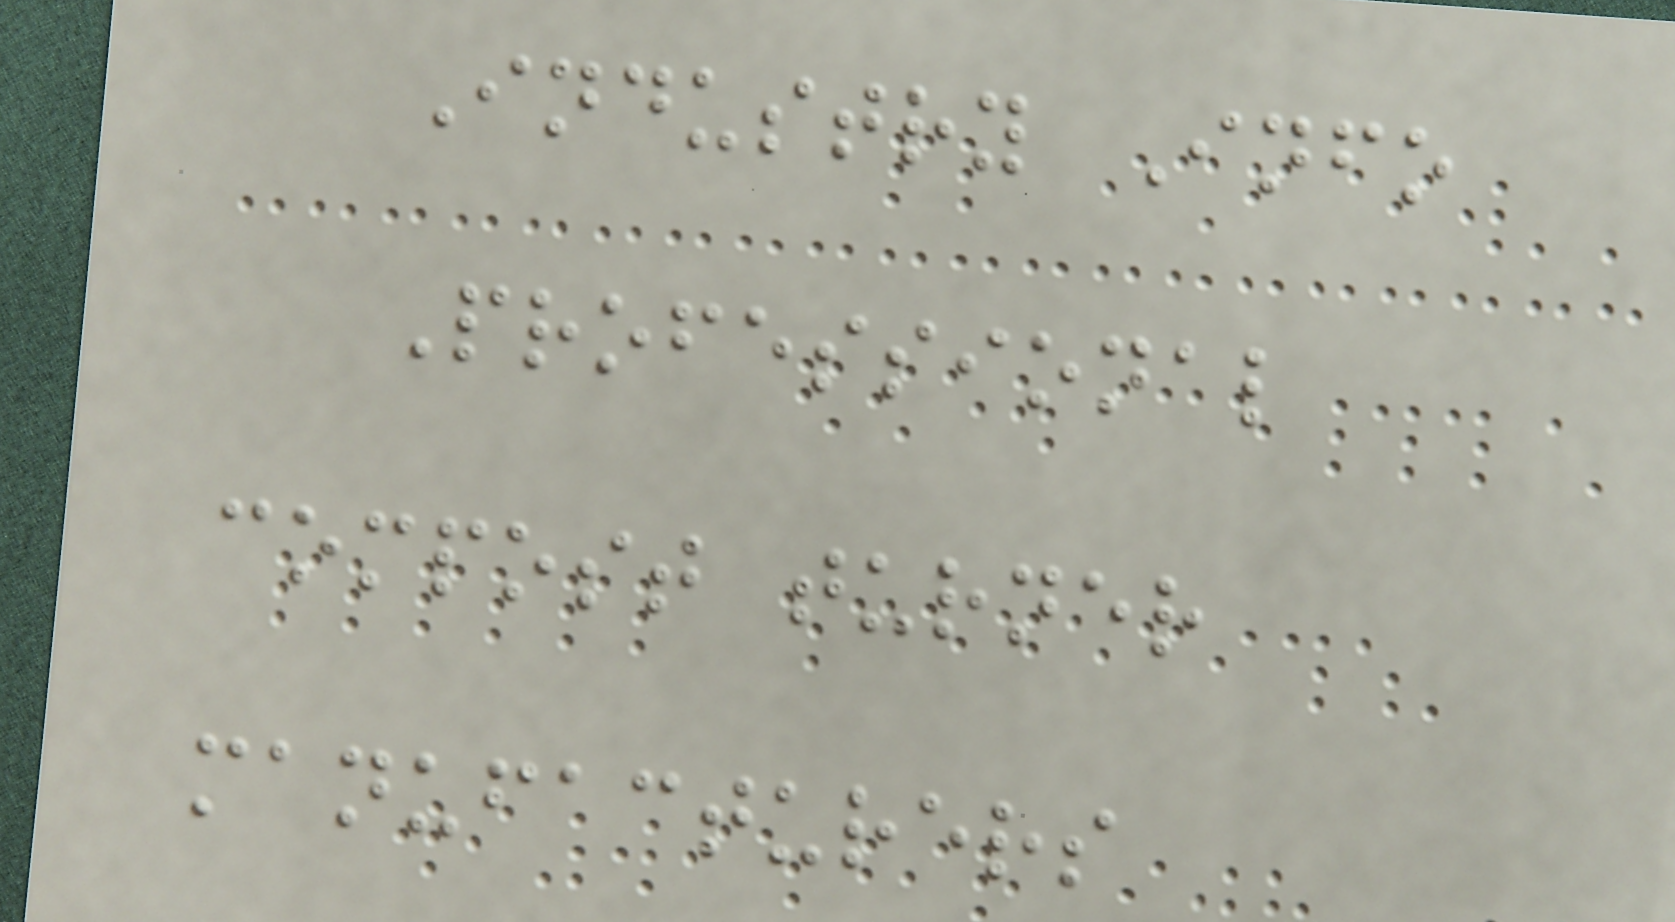Industry Info
Professional
compost turner
manufacturers
